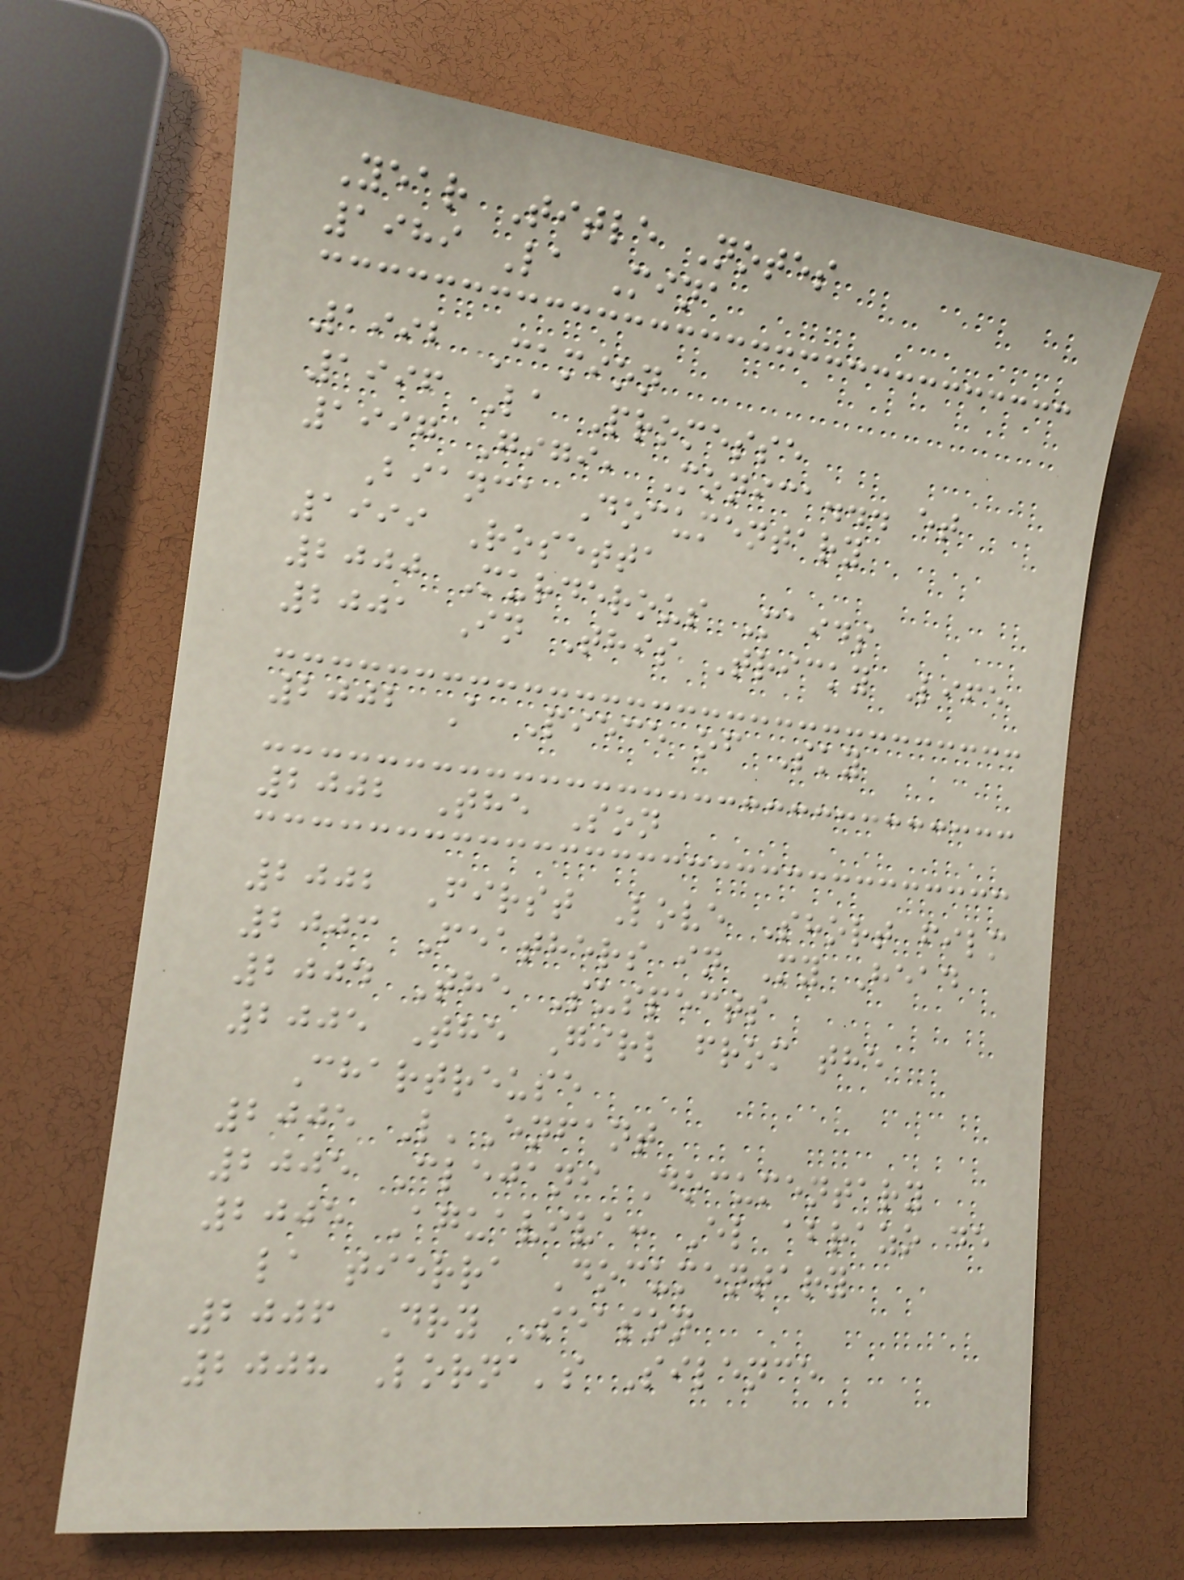Year Title Notes
1989 La Mina
1992 Camion
1996 La Promesse
1997 Gigi, Monica... et
Bianca Documentary
1999 Rosetta
2000 Murderous Maids
2001 In This Tricky Life
2002 A Piece of Sky
2002 The Son
2002 First Love Short film
2003 Feathers in My Head
2004 The Suspects
2005 The Girl from the
Chartreuse
2005 L'Enfant
2005 Clejani Documentary
2005 Aguaviva: El abrazo de
la tierra Documentary
2006 Dry Season
2008 Lorna's Silence
